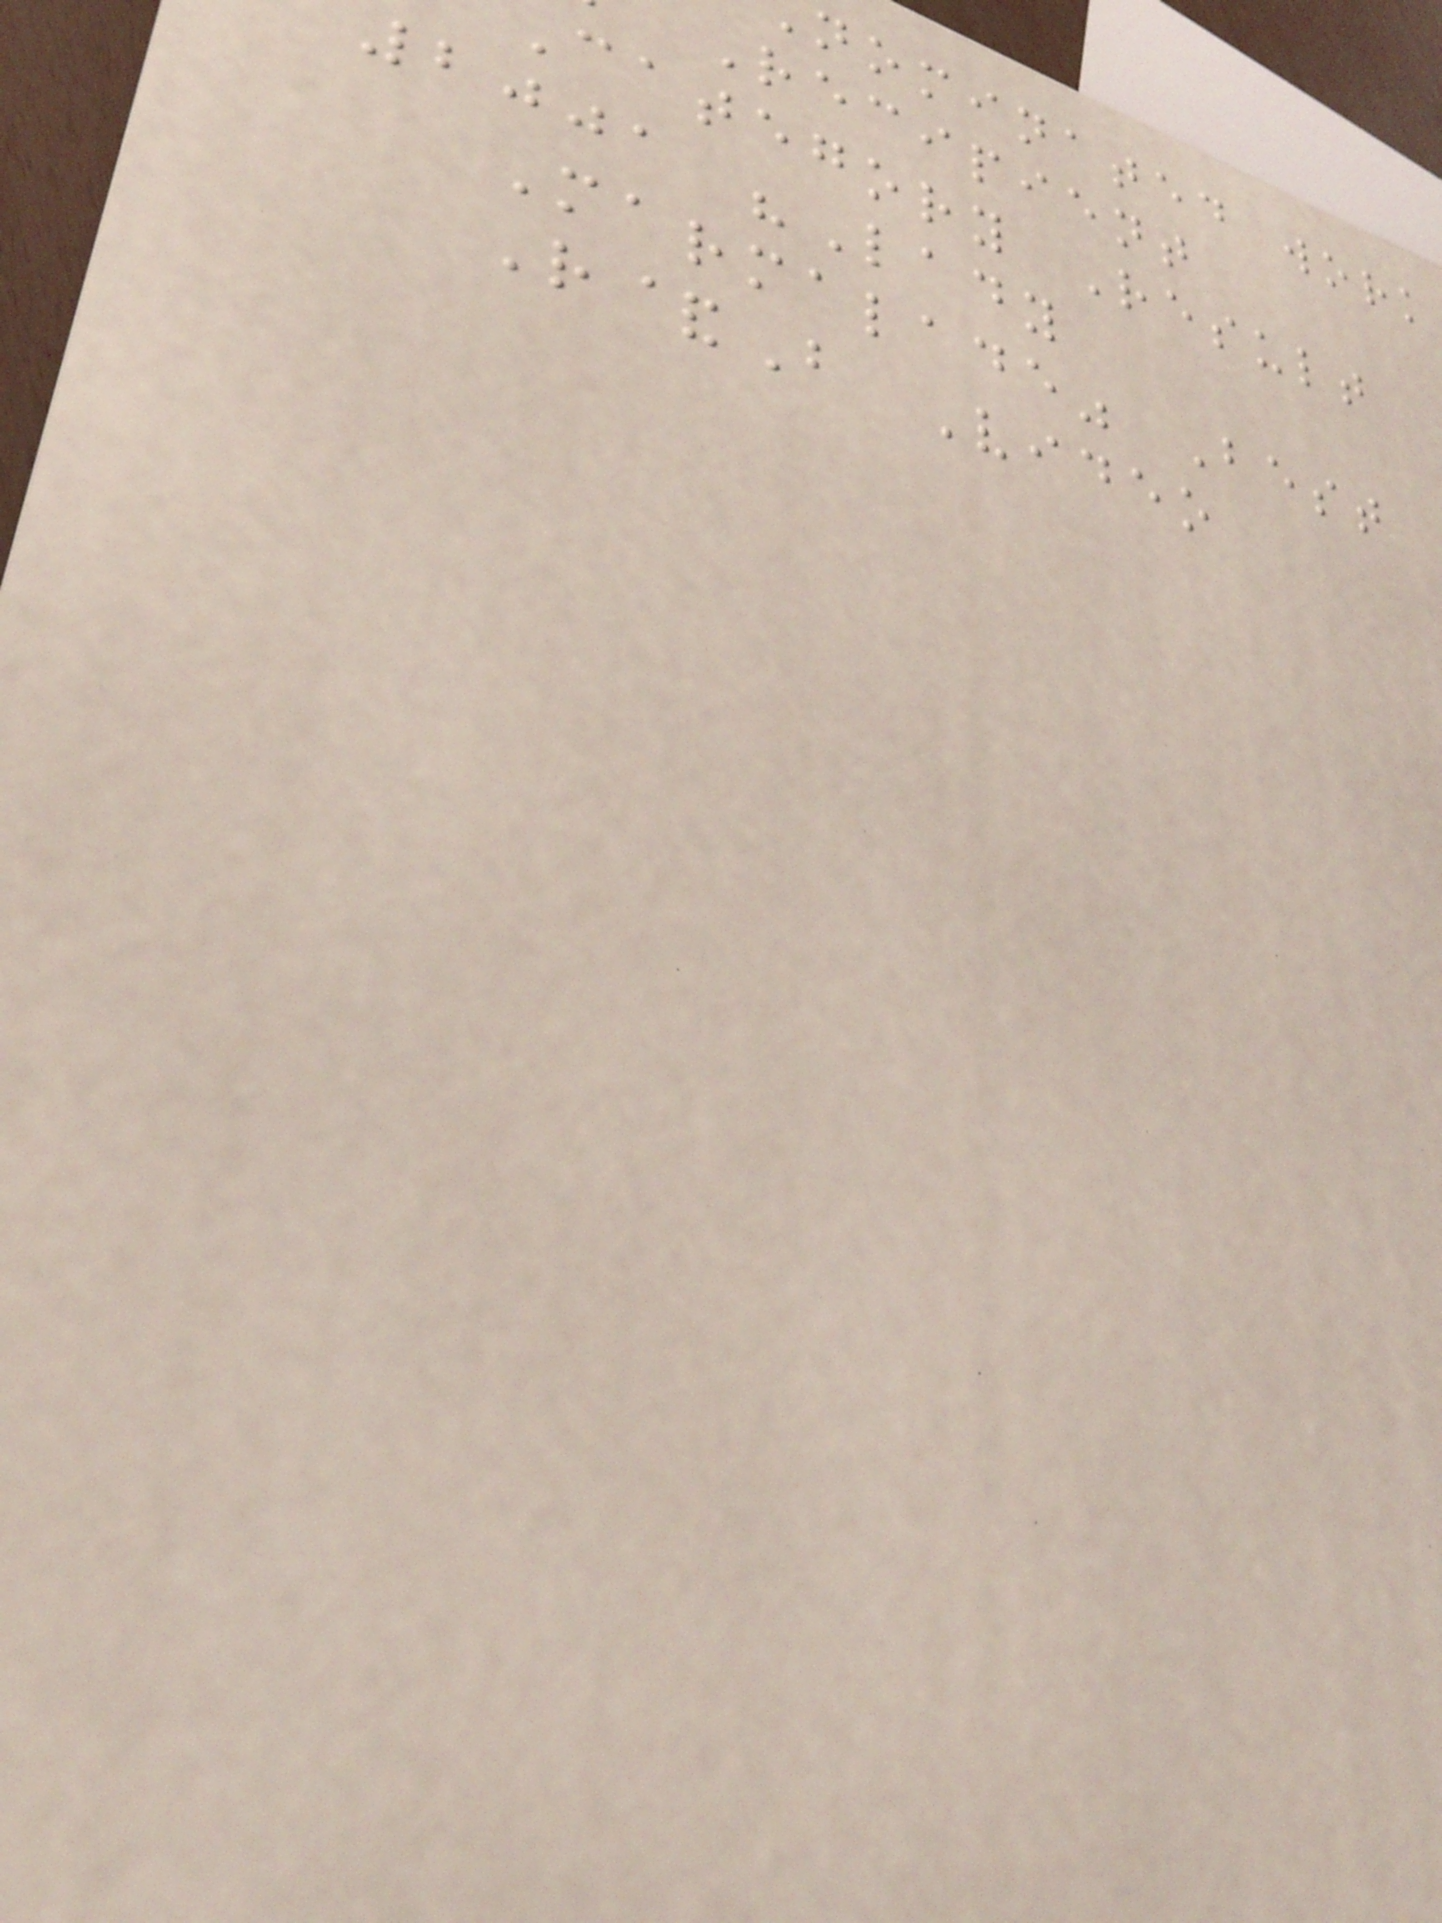nominated work
Recipient
category Result
2001 "Lady
Marmalade" Best
R&B Video
